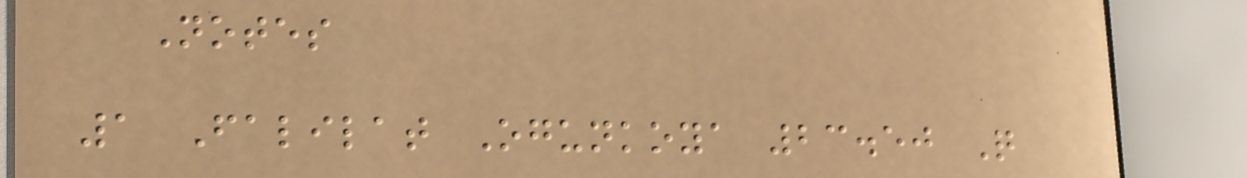Notes
1 Falilat Ogunkoya 23.50 Q
